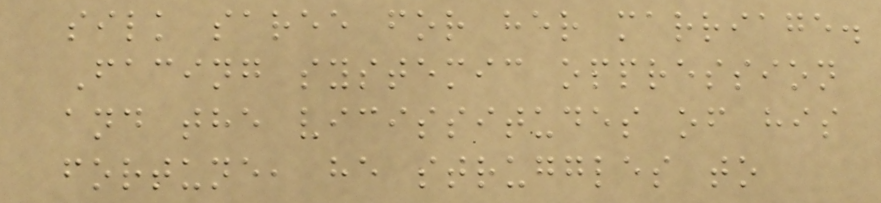silk saree for her marriage.
Facing systemic oppression
and the vicissitudes of his
fortune, he struggles to
